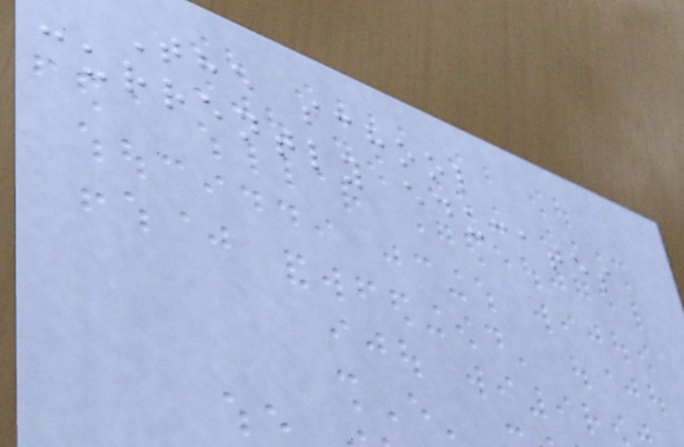The school
currently educates
